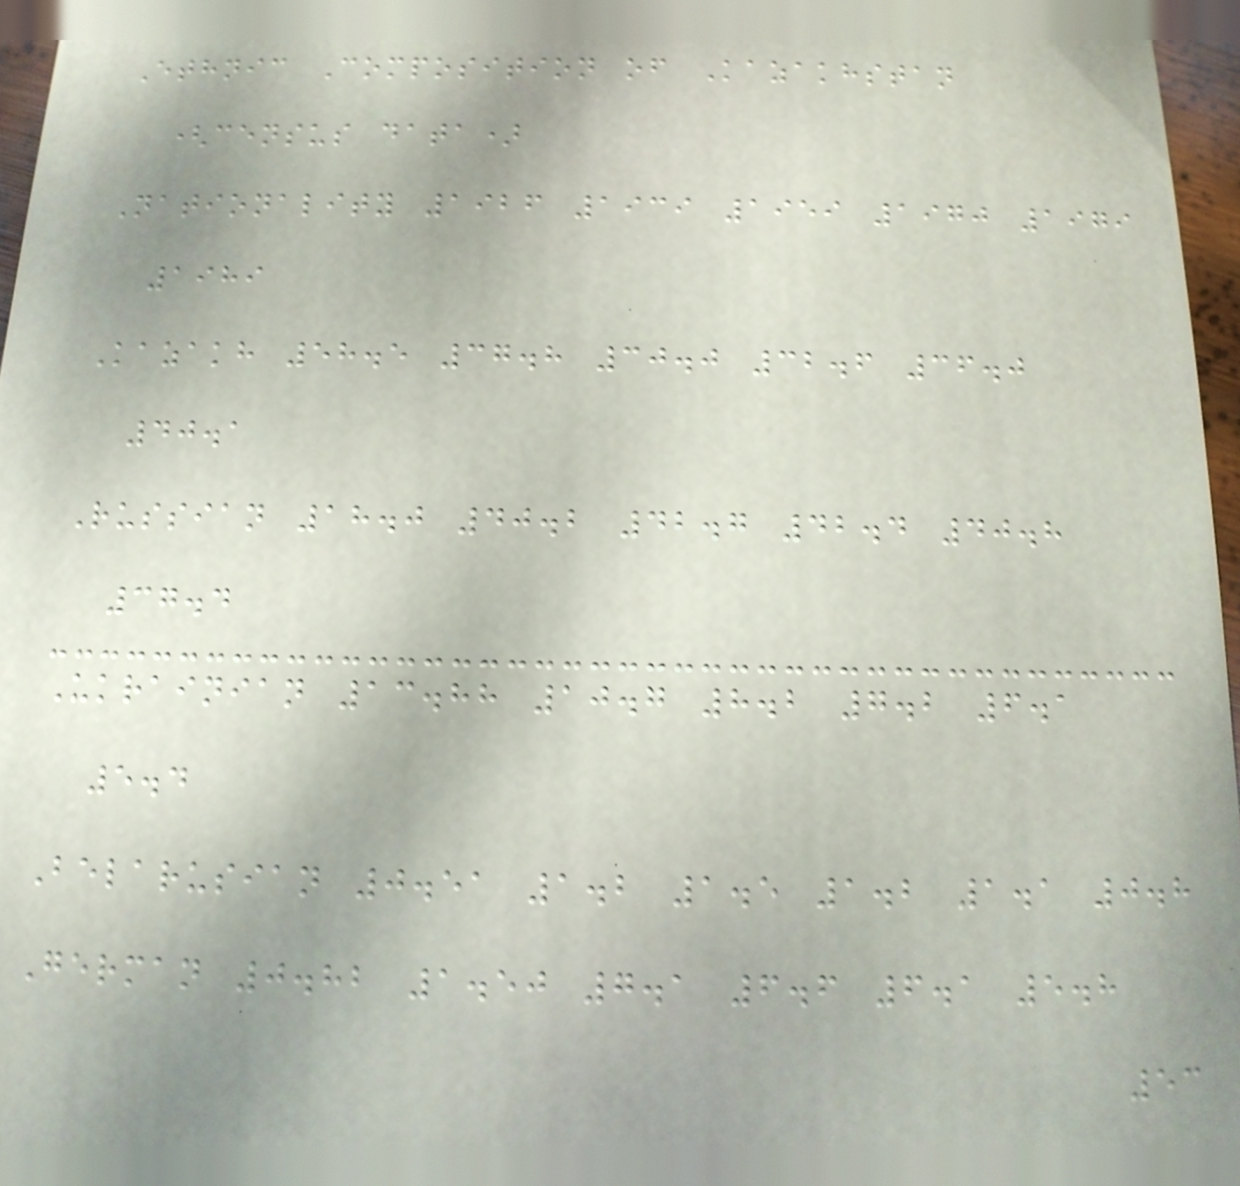Ethnic Composition of Kazakhstan
(census data)
Nationality 1926 1939 1959 1970 1979
1989
Kazakh 58.5 37.8 30.0 32.6 36.0
40.1
Russian 18.0 40.2 42.7 42.4 40.8
37.4
Ukrainian 13.88 10.7 8.2 7.2 6.1
5.4
Belarusian 0.51 1.2 1.5 1.2 1.1 0.8
German 0.82 1.50 7.1 6.6 6.1 5.8
53
